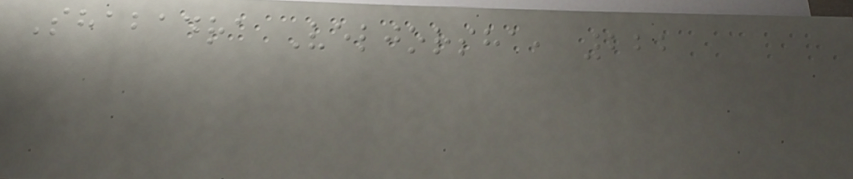Shabadra Veljorsha, 222
